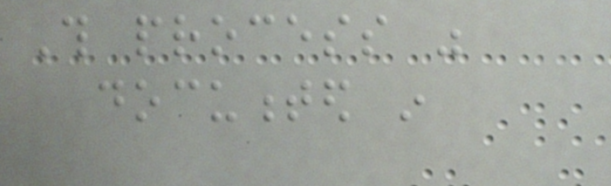This process was
documented in
